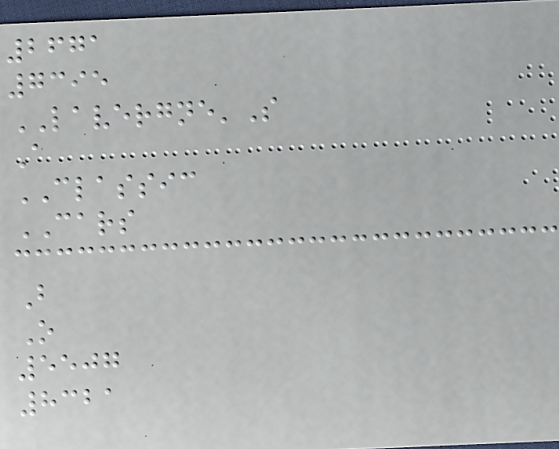2671
7395
LAVERGNE'S
A
CLASSIC
CARS
B
O
5507
8321
